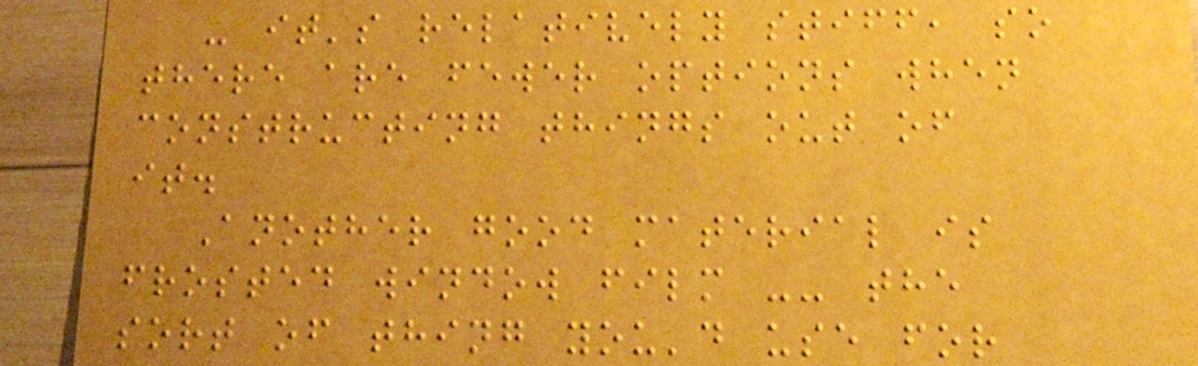- it's relatively stiff, so
there are fewer options when
constructing things out of
it.
Another good material is
frosted window film -- the
sort of thing you'd use for
